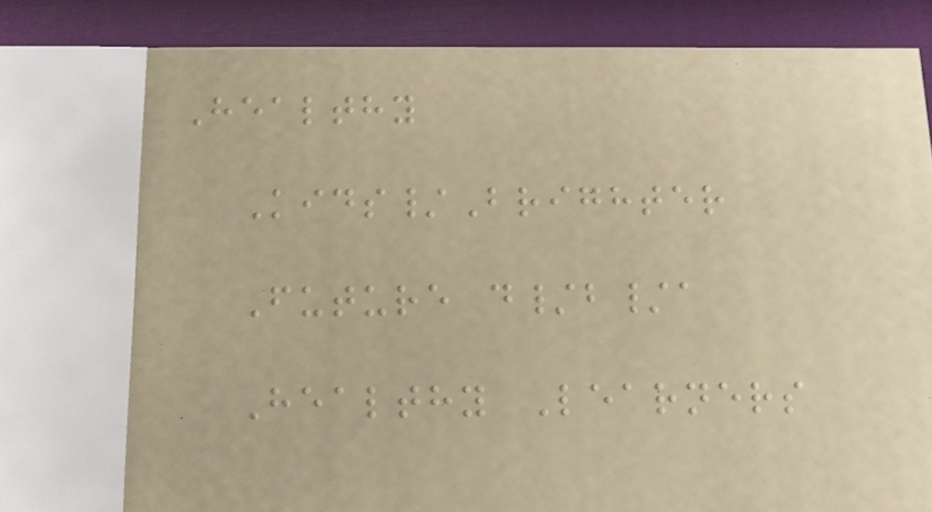Healthy
Kids/Brighter
Future d/b/a
Healthy Learners
